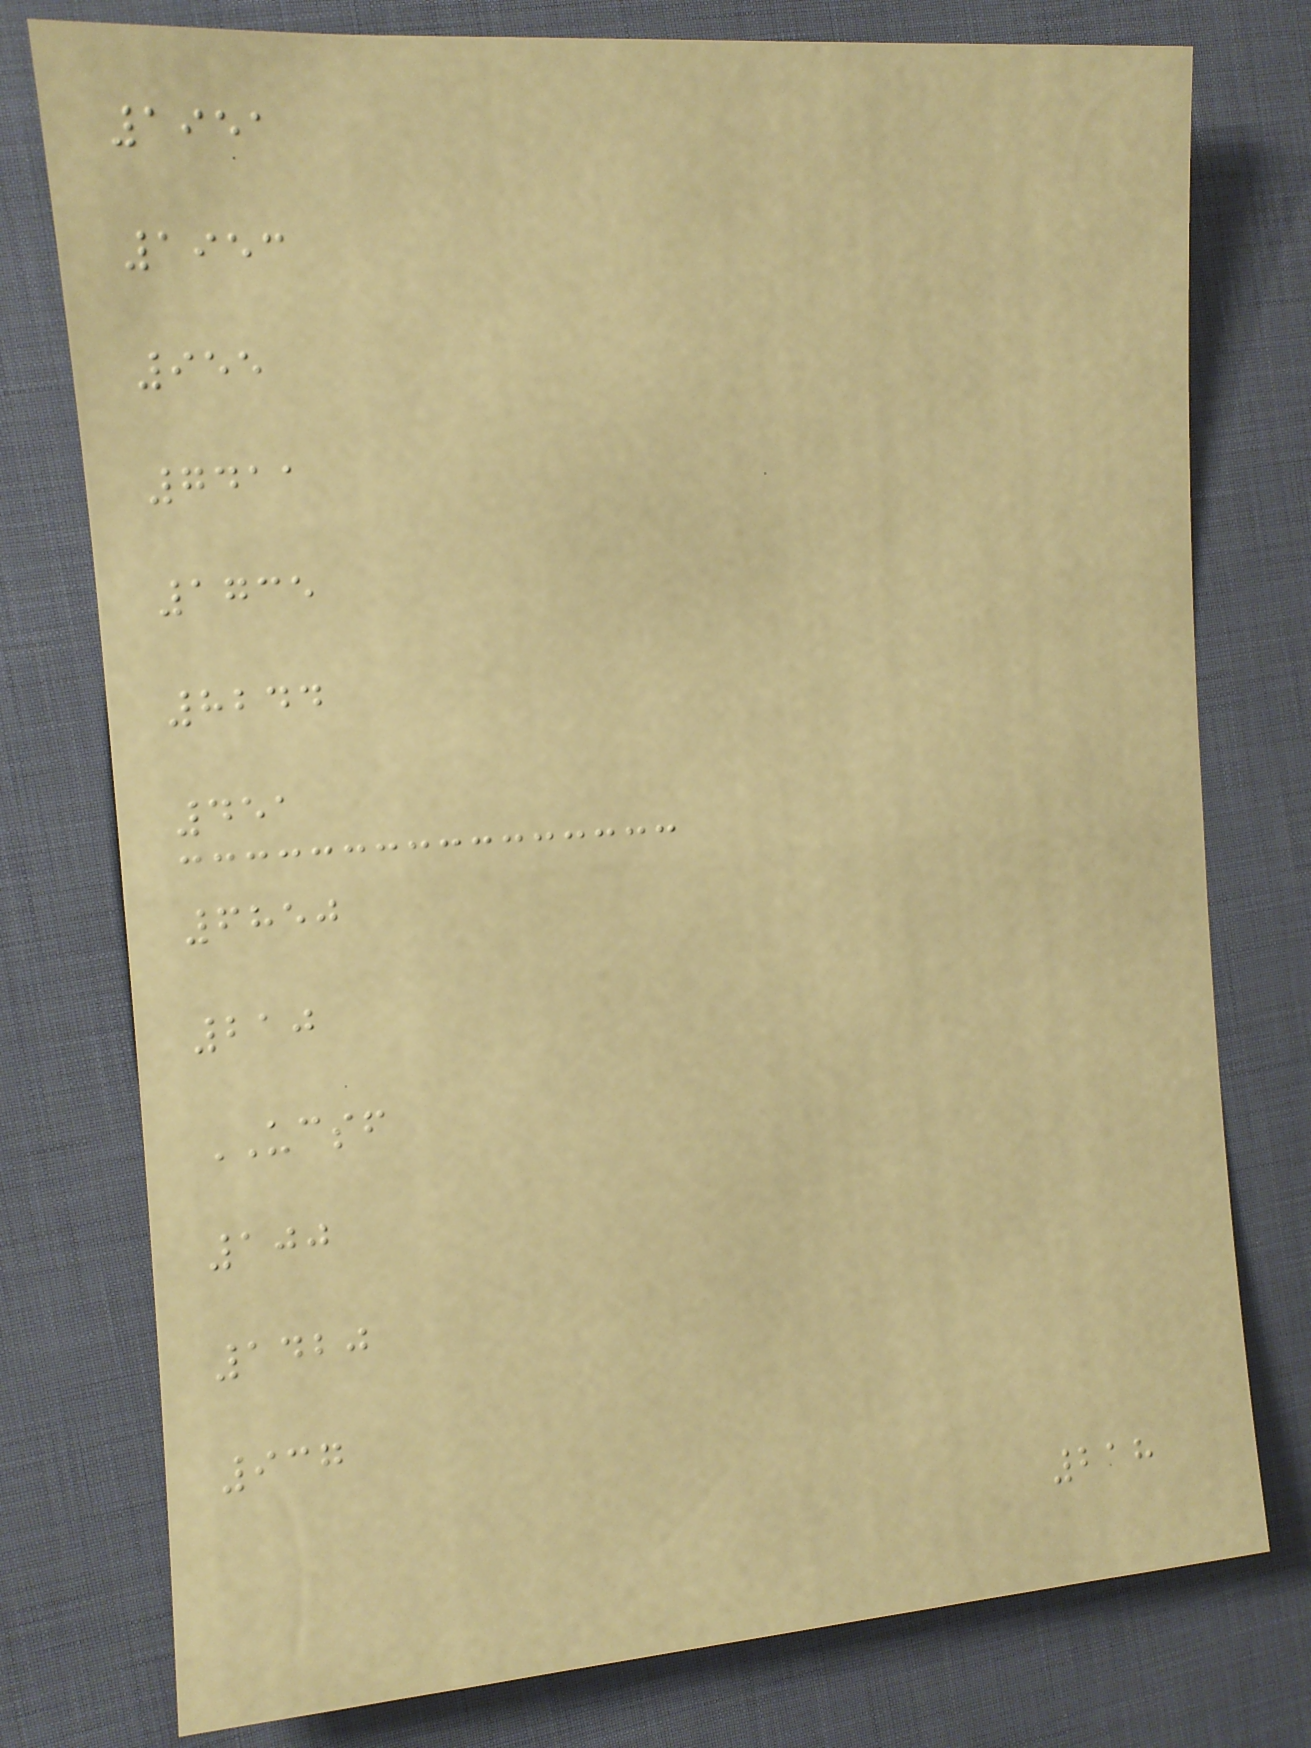1951
1953
955
7411
1735
8244
451
6850
210
UCSF
100
1420
937
218
